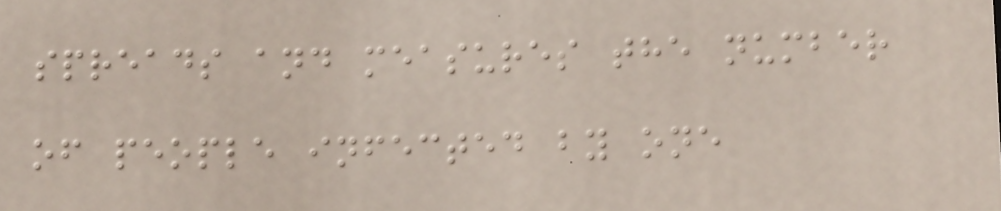spreads and measures the number
of people infected by one
